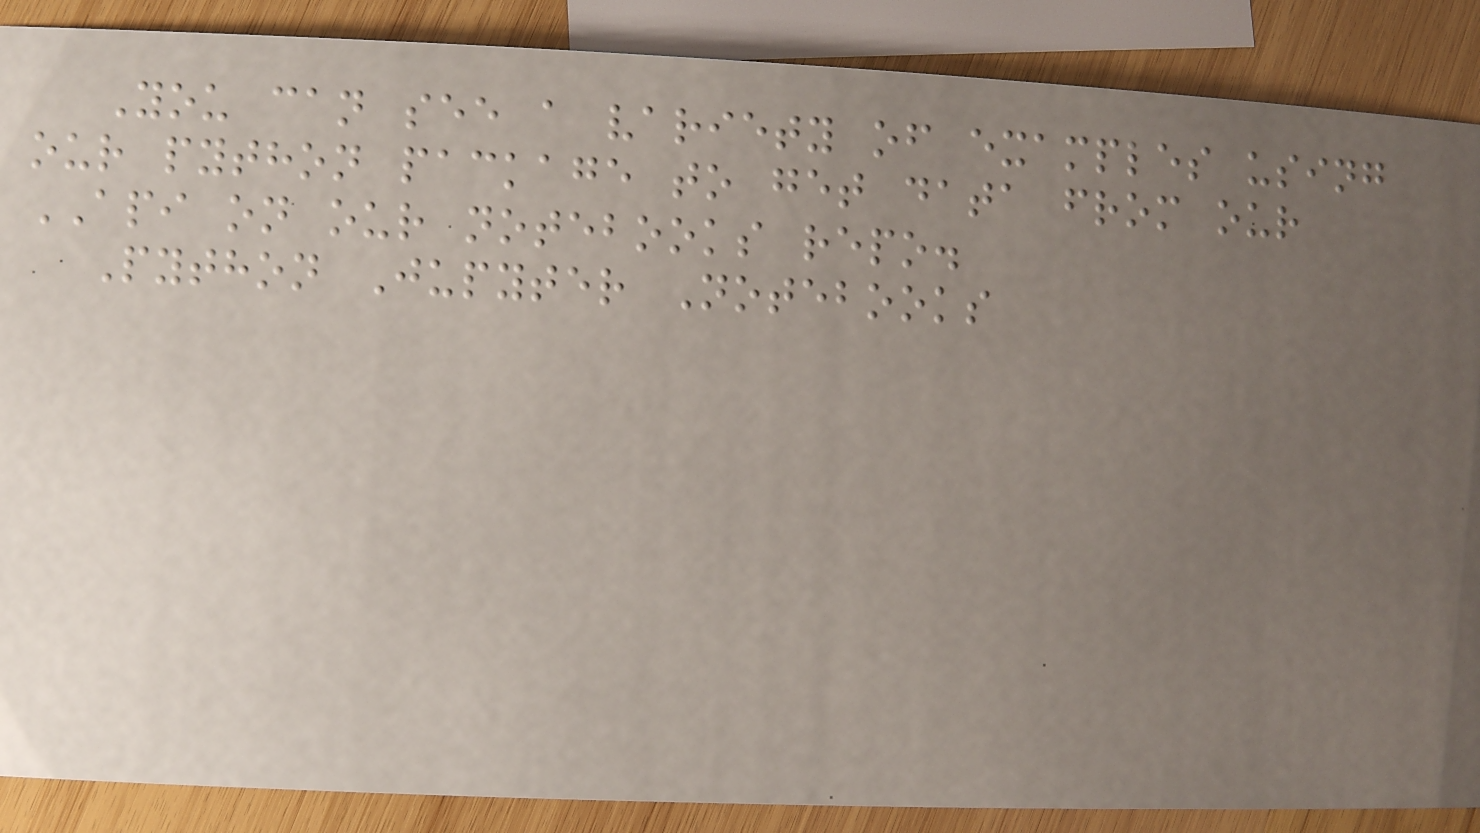You can see a variety of examples using
our python package to get data from our
API on our notebooks repo.
Python Jupyter Notebooks
